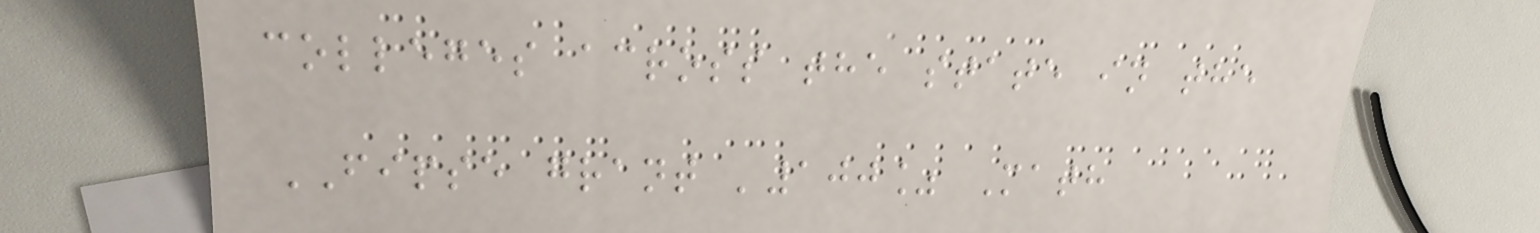colleges across the state in the
FIPSE grant '100% Math
